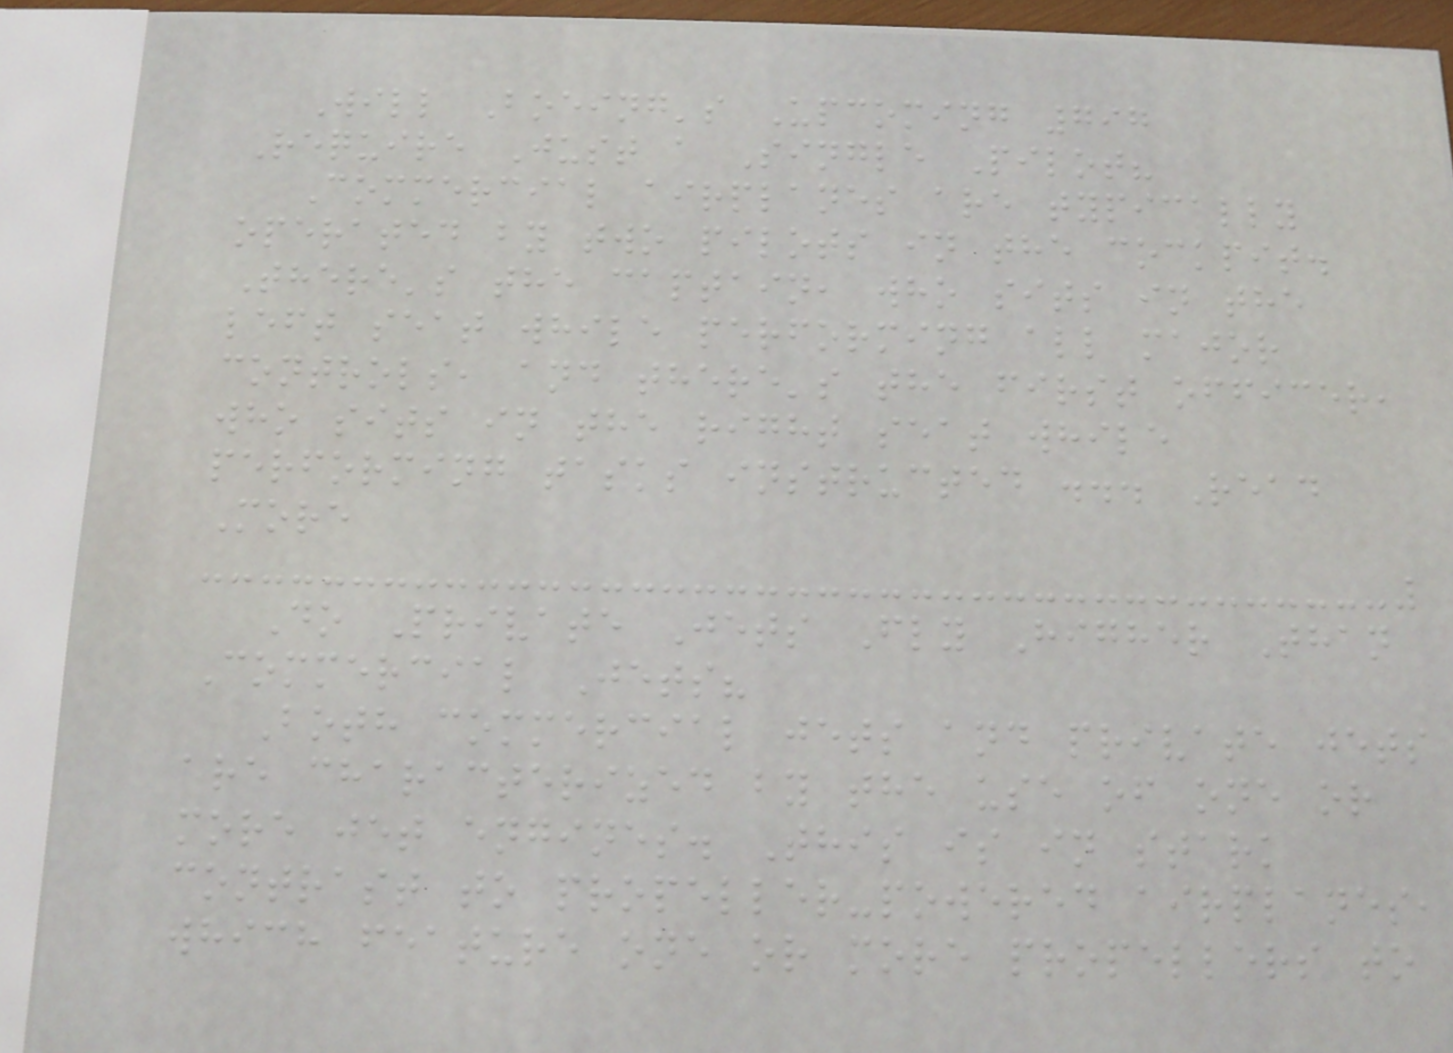Will Boeing's Upcoming 797
Require Just a Single Pilot?
Commercial airplanes are typically
operated by two pilots in the cockpit.
There's the captain, who sits in the
left seat while performing all major
controls, and there's the first officer,
who sits in the right seat while
performing tasks instructed ... Read
More
Do Private Jets Fly Higher Than
Commercial Jets?
Both commercial jets and private jets
are characterized by the use of one or
more jet engines. This is in stark
contrast to propeller-powered airplanes,
which feature one or more propellers to
